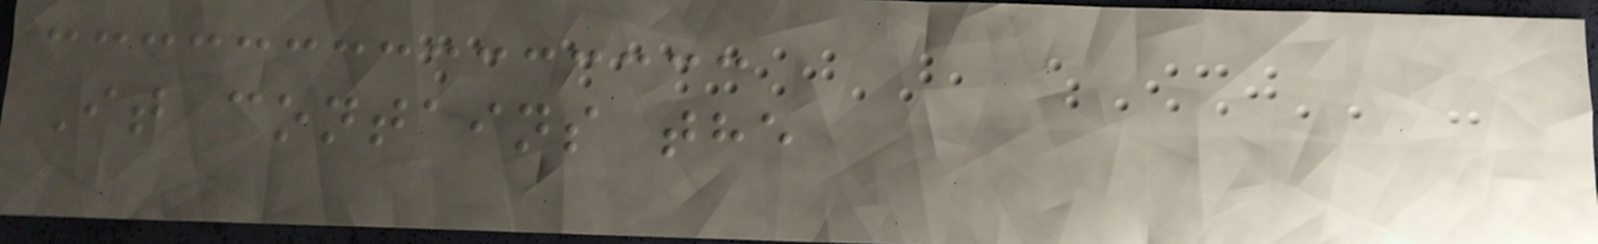It contains the
